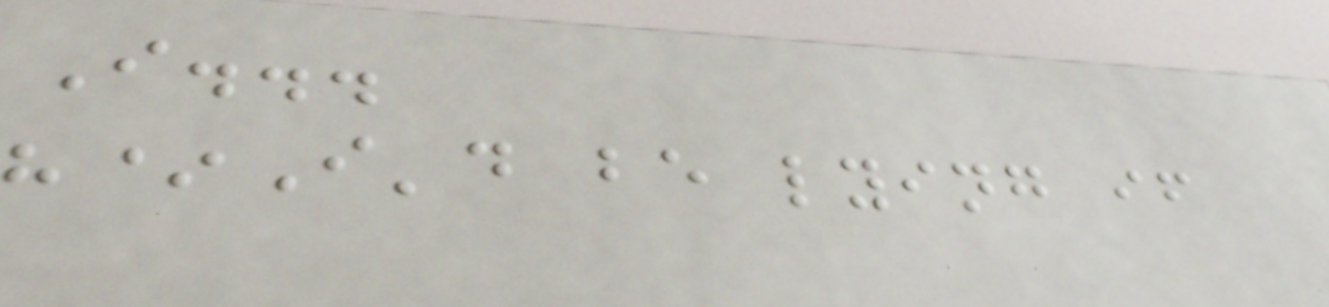I...
"*I'd be lying if
